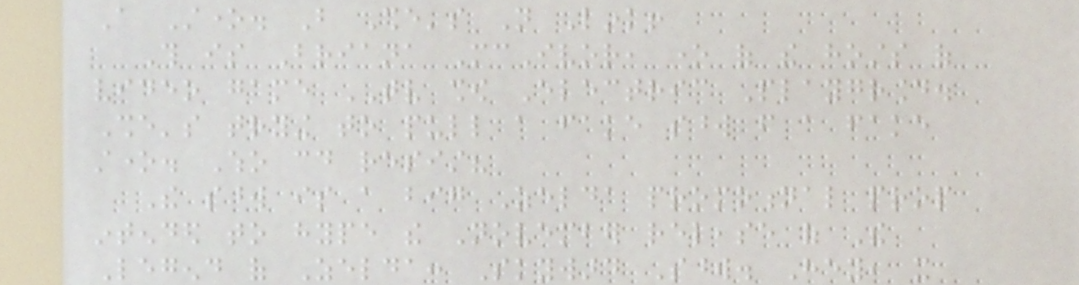A Stone. But She's Not Link!
This is Briana McIvor, one of the hosts of
video game TV show Electric Playground.
She's trying to pull a fake sword from a fake
stone. Who could resist?
The sword is a big Zelda promotional prop
intended to hype the November release of The
Legend of Zelda: Skyward Sword. Hey, it
